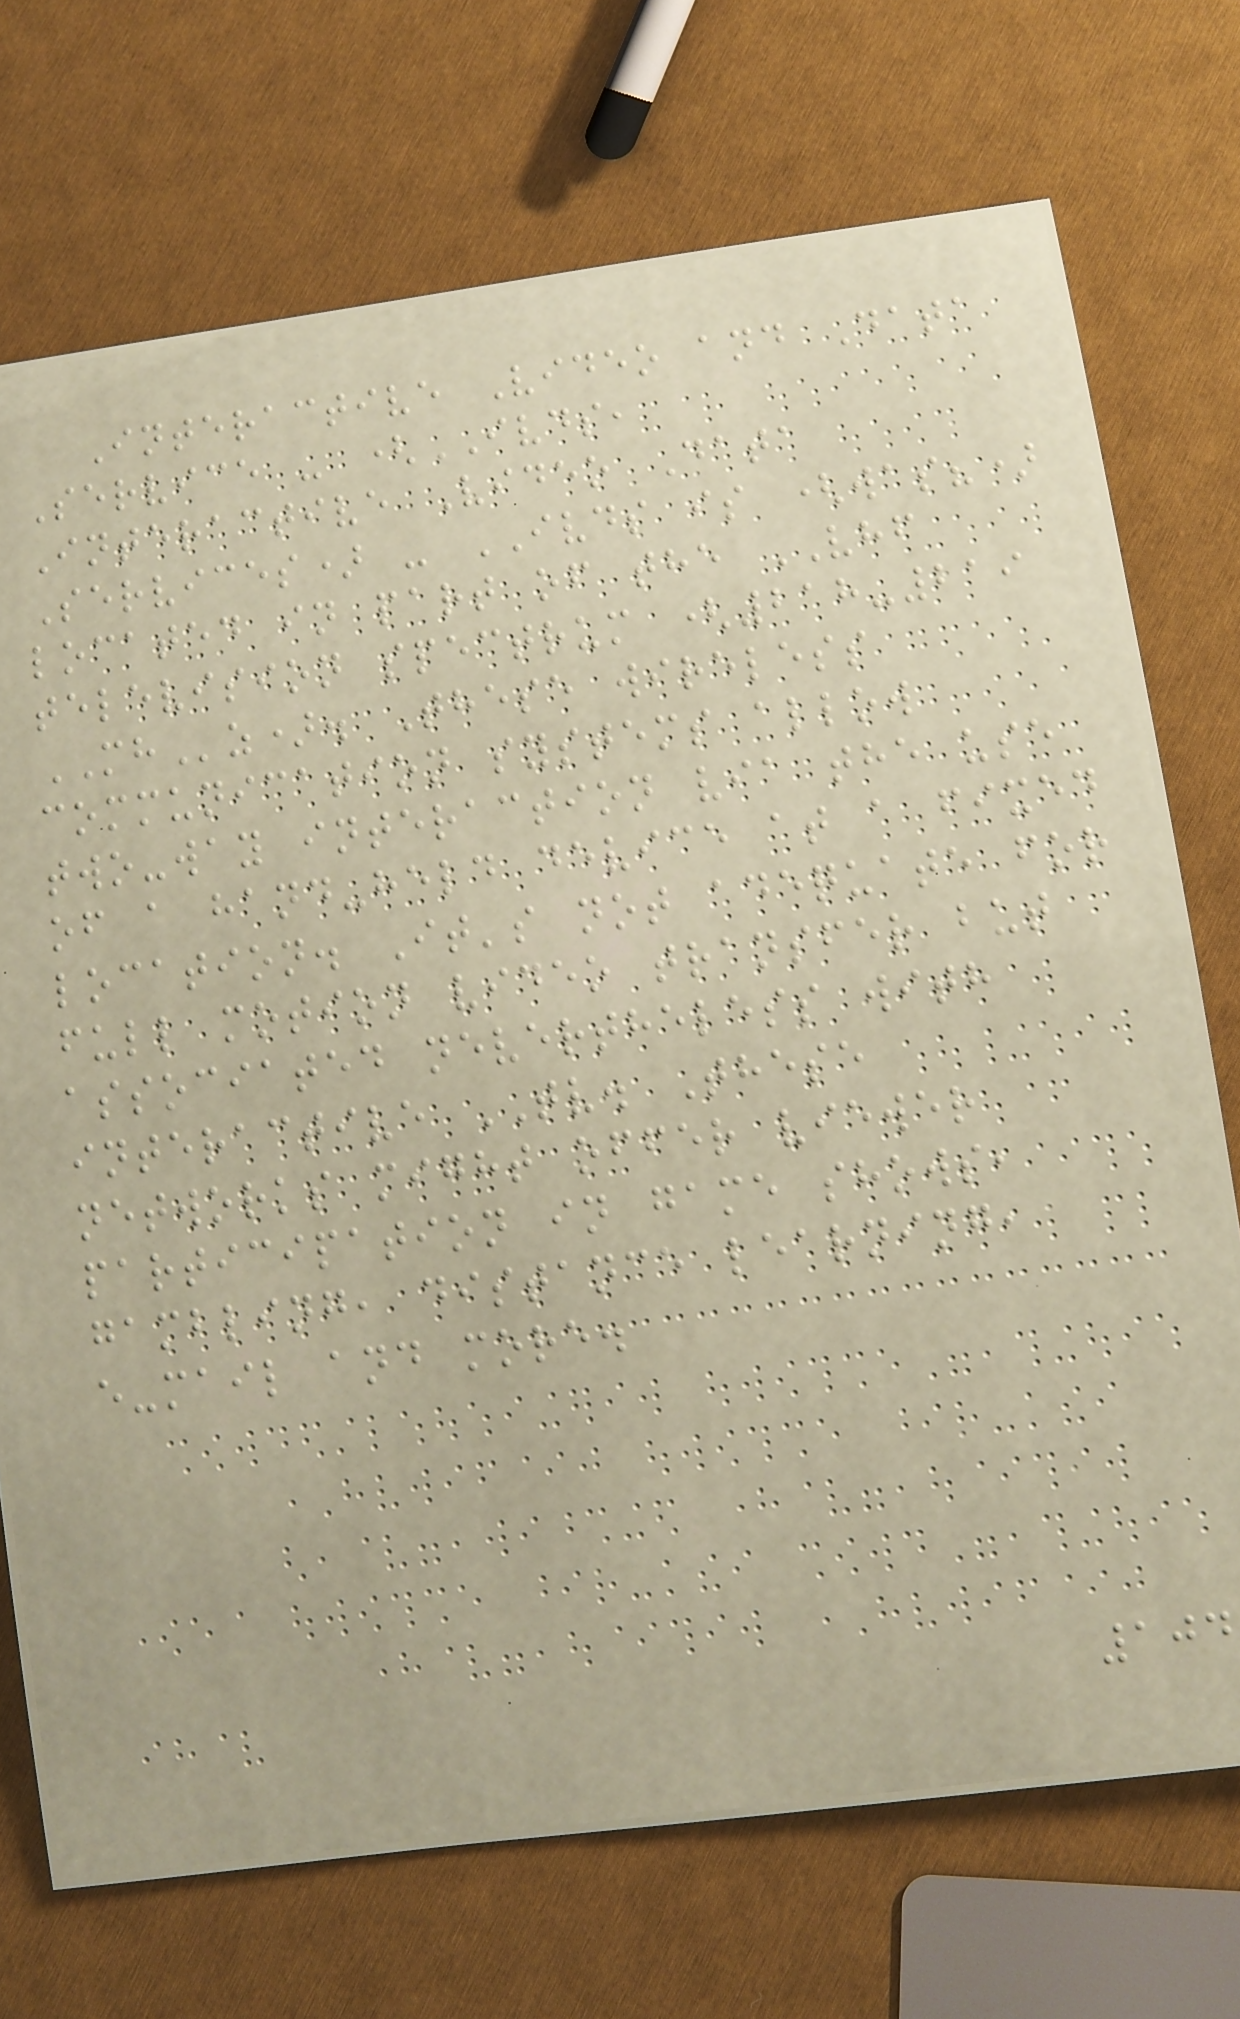Interactive Video and Data
Service - (IVDS,
Interactive Video Data
Services) - IVDS is (was?)
located in part of the VHF
television spectrum (218-219
MHz). These wireless
communication systems allow
two-way interaction via the use
of a hand-held device at a fixed
location. It's not adequate for
full motion video transfer but
associated nevertheless with
interactive TV. These
networks might offer viewer
participation in game shows,
gambling, distance learning,
e-mail and more.
104
